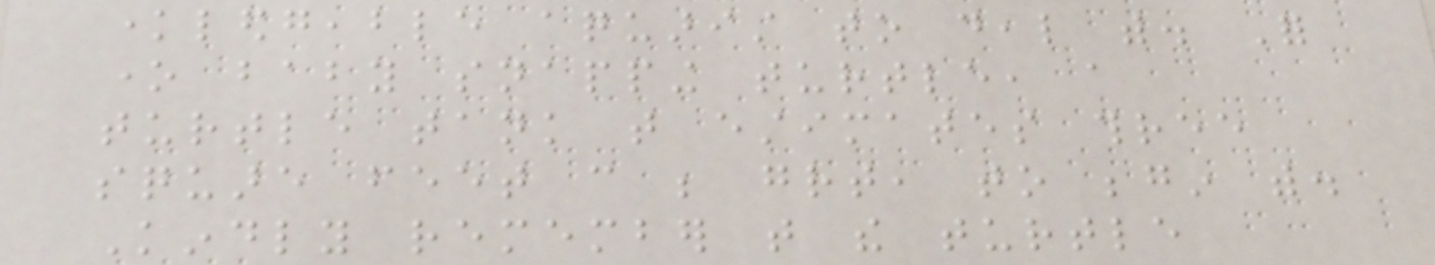knowledgeable aquarist to deal with. For
one baby snapping turtle, a
turtle tank that estimates three
square feet can be great, to begin with.
Kindly remember that the turtle
